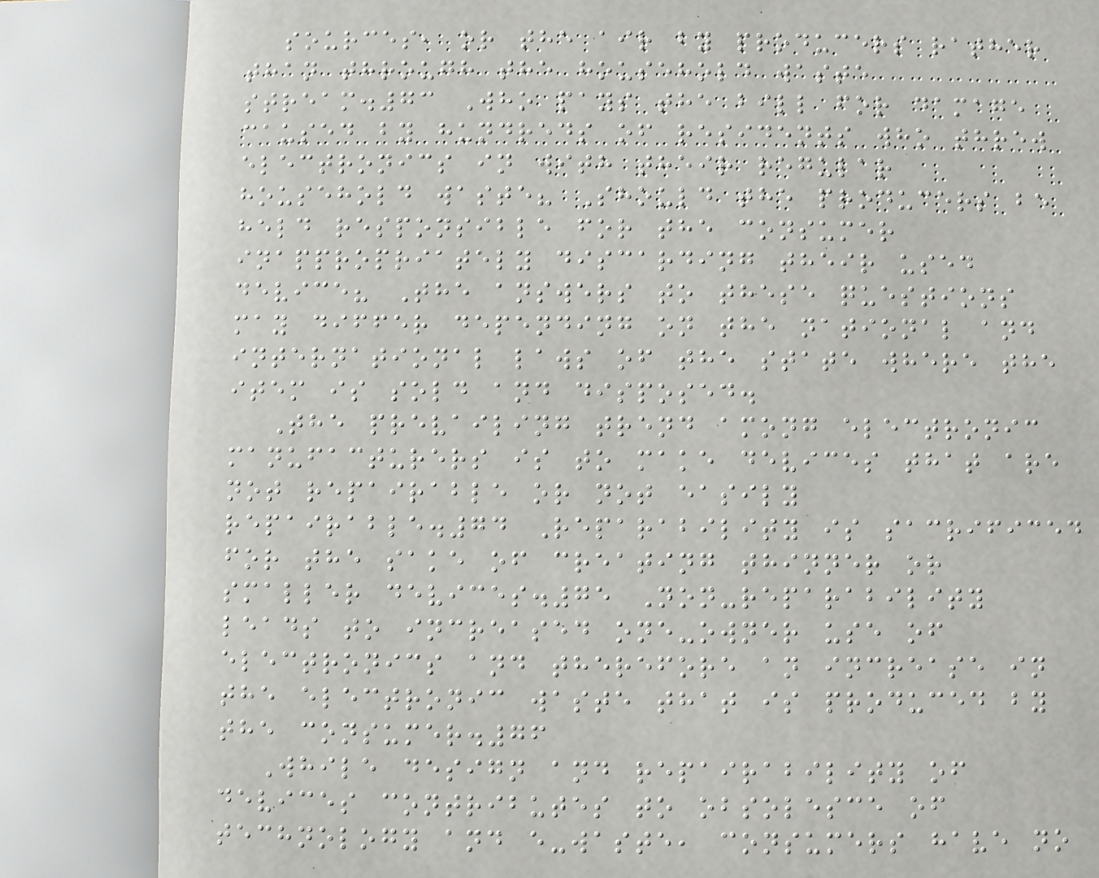sources, or the air by producers rather
than through the household waste
stream.73 Who pays the bill for damage
caused by hundreds of residents who threw
electronics in with their regular
household waste? Should the producers be
held responsible for the consumer
inappropriately discarding their used
device? The answers to these questions
may differ depending on the national and
international laws of the state where the
item is sold and disposed.
The prevailing trend among electronic
manufacturers is to make devices that are
not repairable or not easily
repairable.74 Reparability is sacrificed
for the sake of creating thinner or
smaller devices.75 Non-reparability
leads to increased one-owner use of
electronics and therefore an increase in
the electronic waste that is produced by
the consumer.76
While design and repairability of
devices contributes to obsolesce of
technology and e-waste, consumers have no
